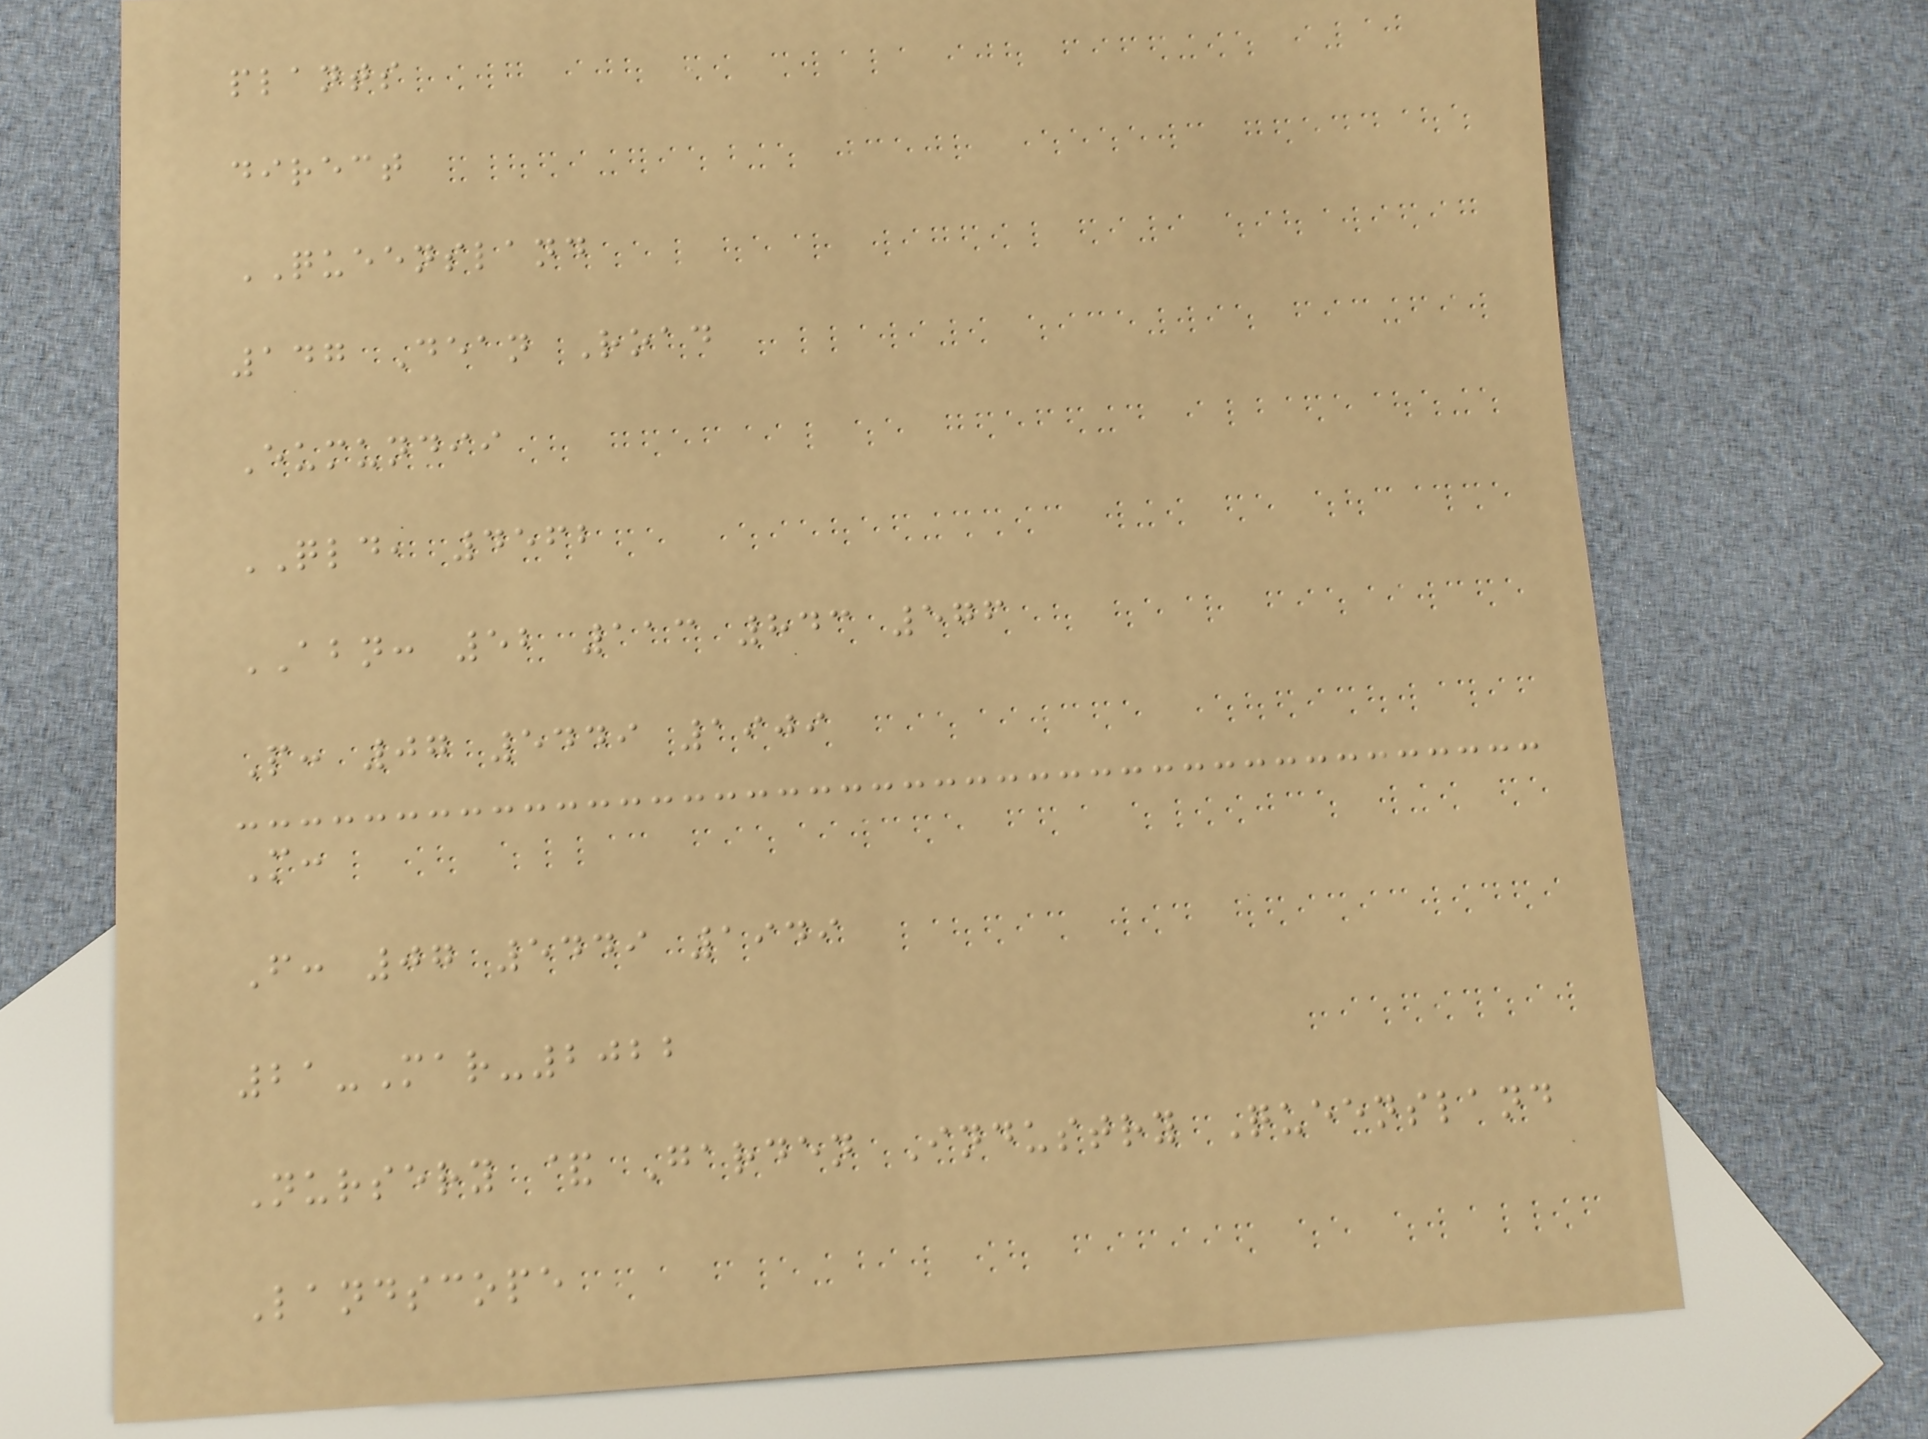plants
direct
QUEENSLAND
147 Dean Road
Eumundii
QLD, 4562
ABN: 52 113 843 576
P: 07 5449 1909
M:
F: 07 5449 1949
21-Mar-2022
Nursery & Garden Industry Queensland
Landscope
